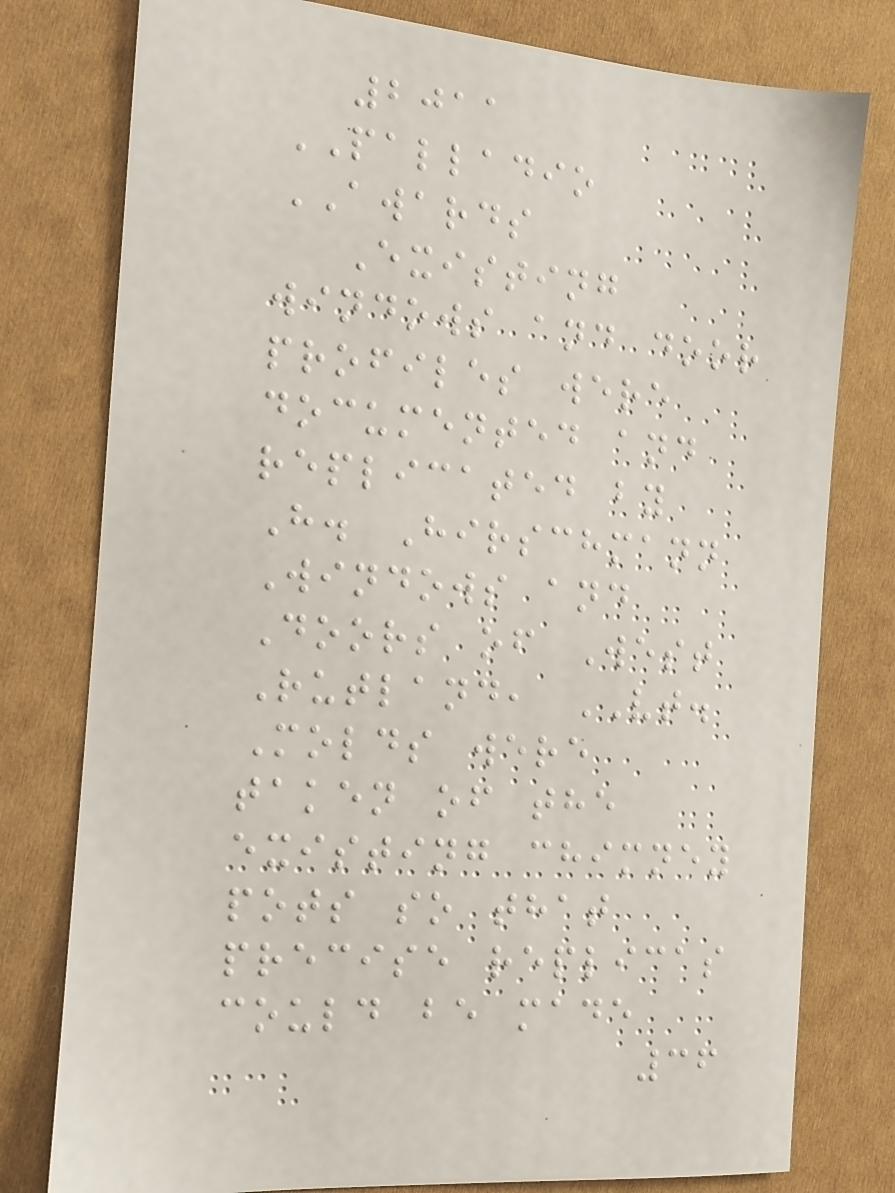2011
PALLADIO
AWARDS
Existing
windows and door
profiles were
documented and
replicated by
H. Hirschmann
Windows and
Doors of West
Rutland, VT.
Molds were
taken of the
existing chimney
pots so that
precise replicas
could be made
36
